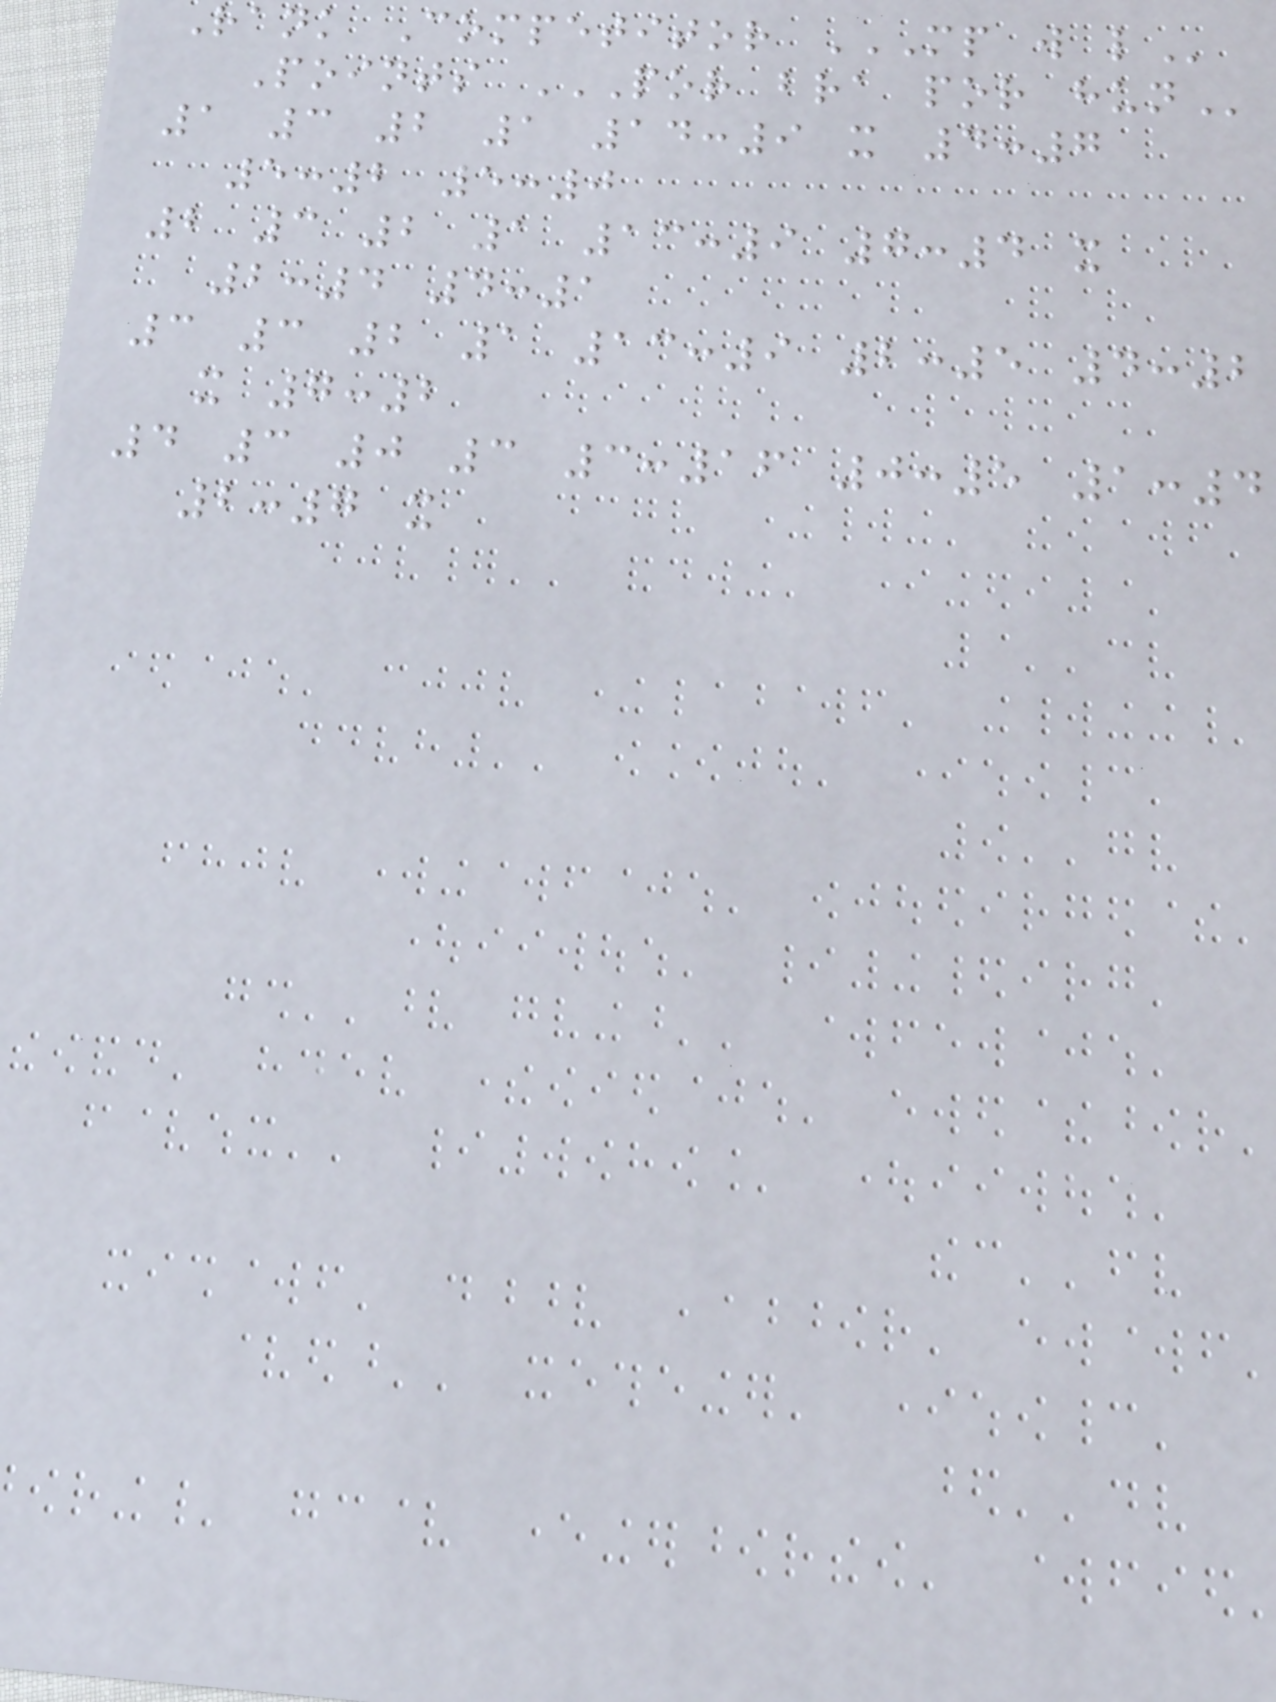Rank Competitor MP W L
Points POR BRA POR HUN
1 3 2 1 14:9 x 4:7
5:2 5:0
2 3 2 1 13:9 7:4 x
2:4 4:1
3 3 2 1 13:9 2:5 4:2
x 7:2
4 3 0 3 3:16 0:5 1:4
2:7 x
